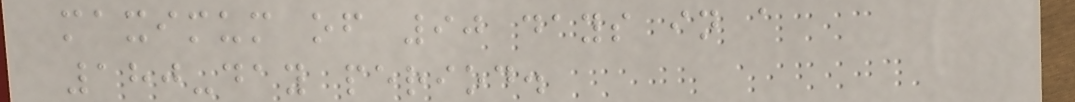maximum of 90 days in a
180-day period.
